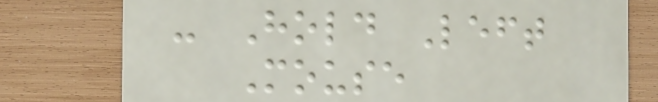- Hold Left
Mouse
